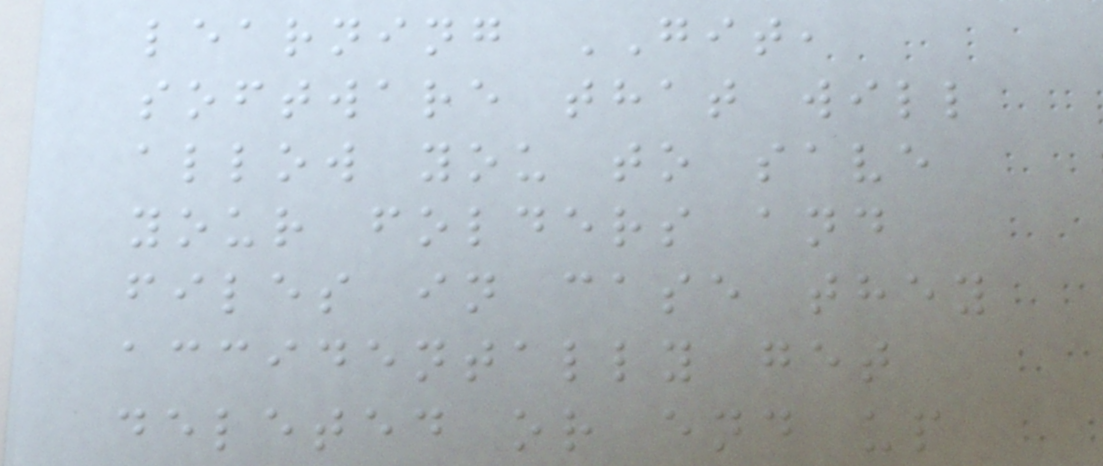learning GIT,
software that will
allow you to save
your folders and
files in case they
accidentally get
deleted or end up
